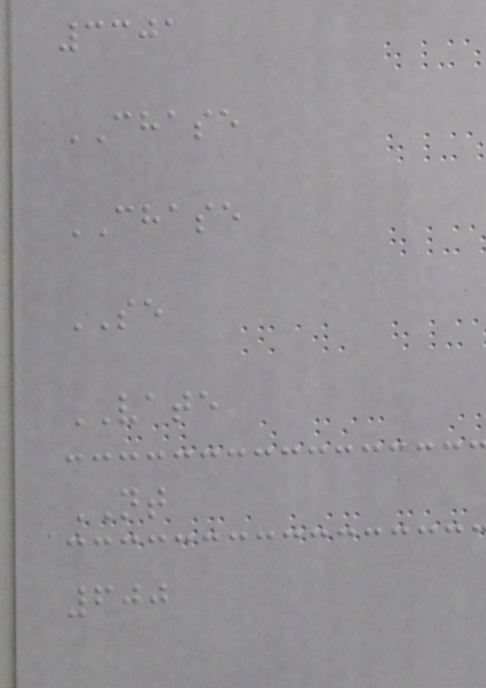3301
CHASE
CHASE
SE
VATE
NT
600
